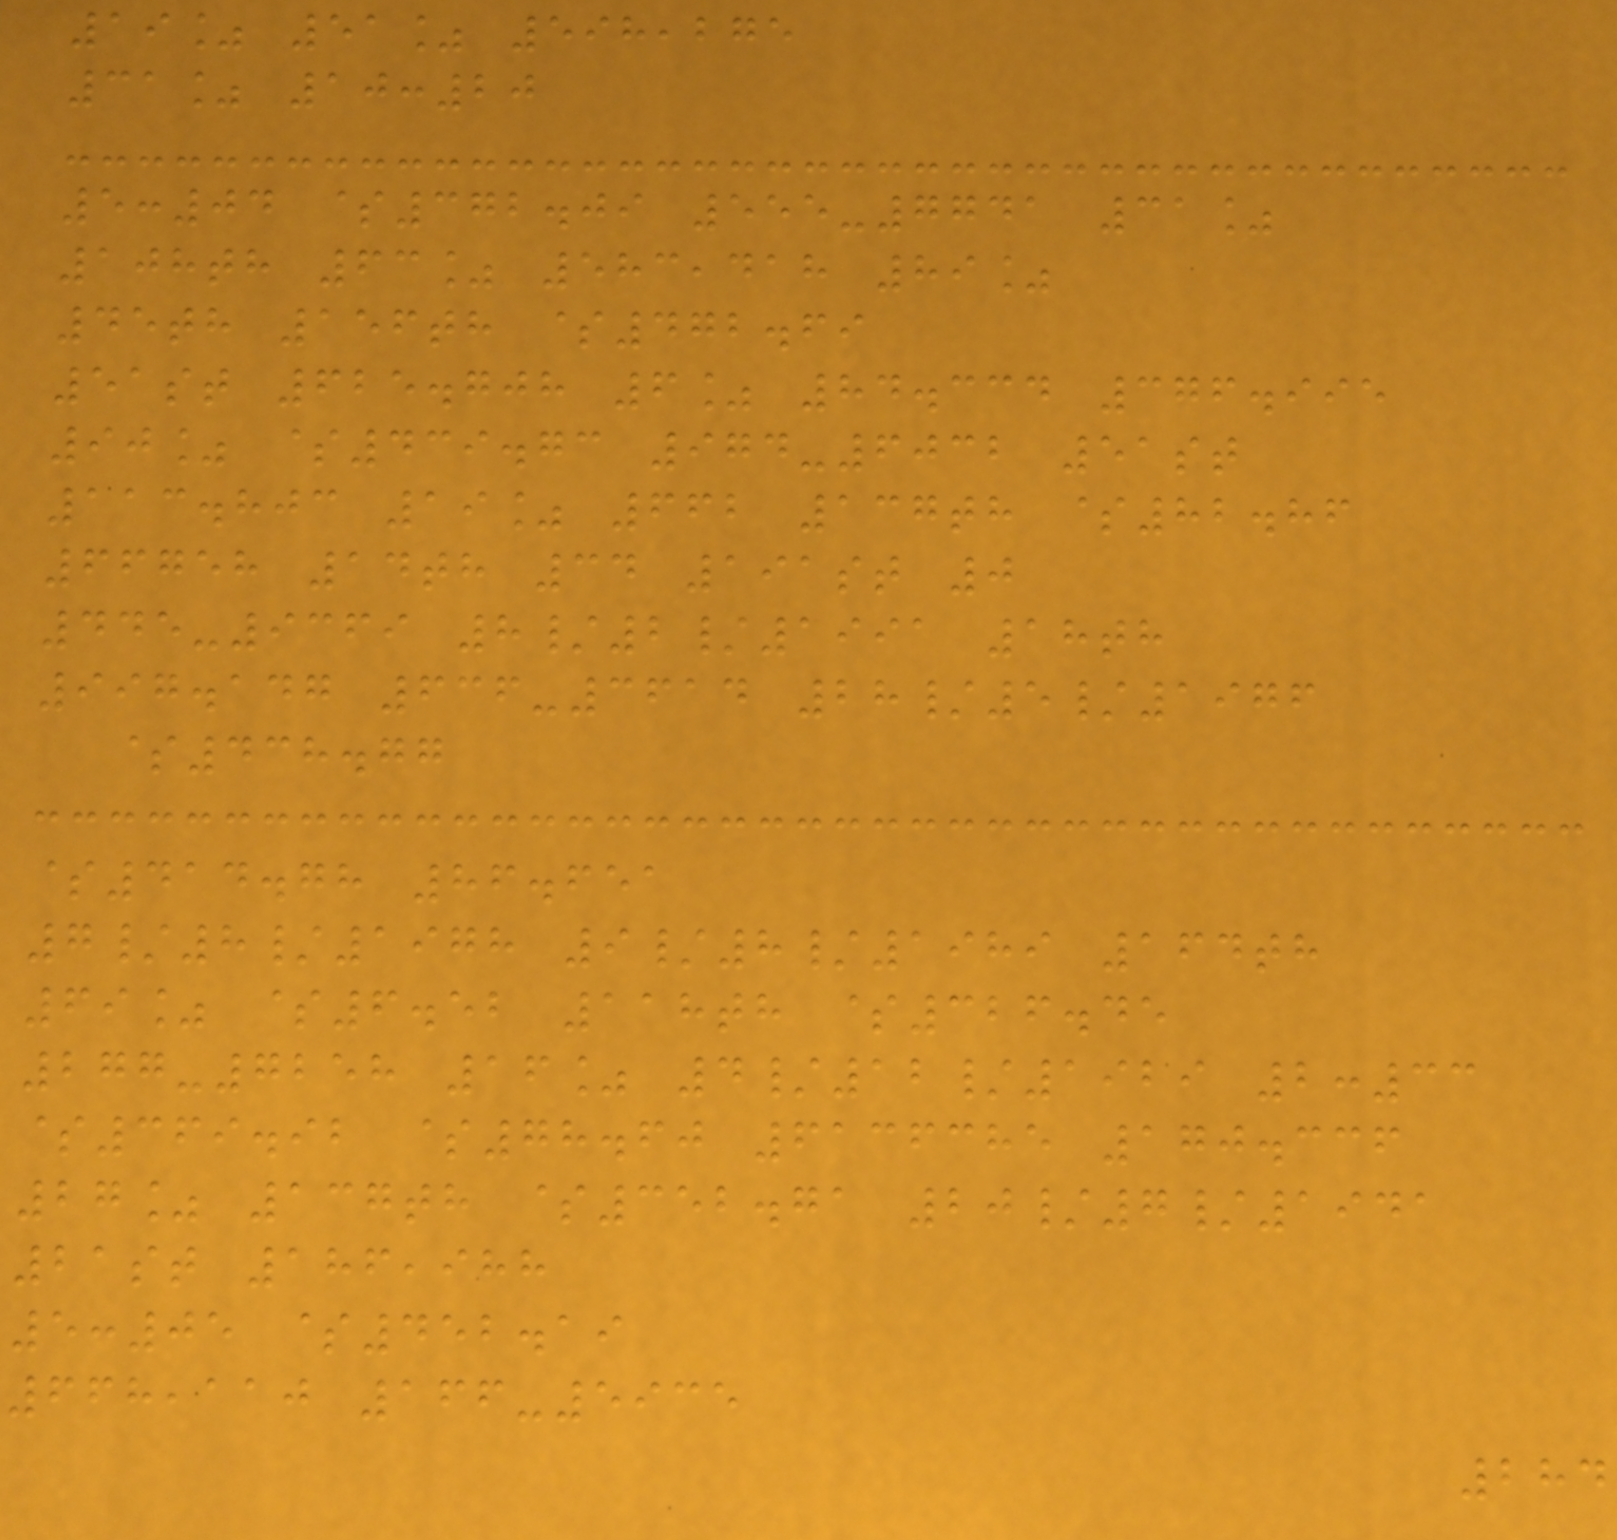19% 51% 598,275
31% 10:20
5:04 $372.09 555-7741 31%
108th 63% 583,418 89%
45th 156th $472.69
51st 625.708 6% 84.334 376.995
90% $439.73 974-6032 51st
113.803 19% 662 137th $82.86
66758 14th 34 191st 0
445-9369 8/2/1991 18th
997.147 636-3614 28/5/1976
$438.77
$414.78 86.651
7/8/1978 9/8/1989 164th
69% $6.52 118th $326.45
277-7258 16% 4/12/1929 2:33
$369.92 $78.60 6136385 170.336
27% 137th $352.71 20/7/1941
21st 186,988
5:05 $452.19
668,110 166-5935
284
